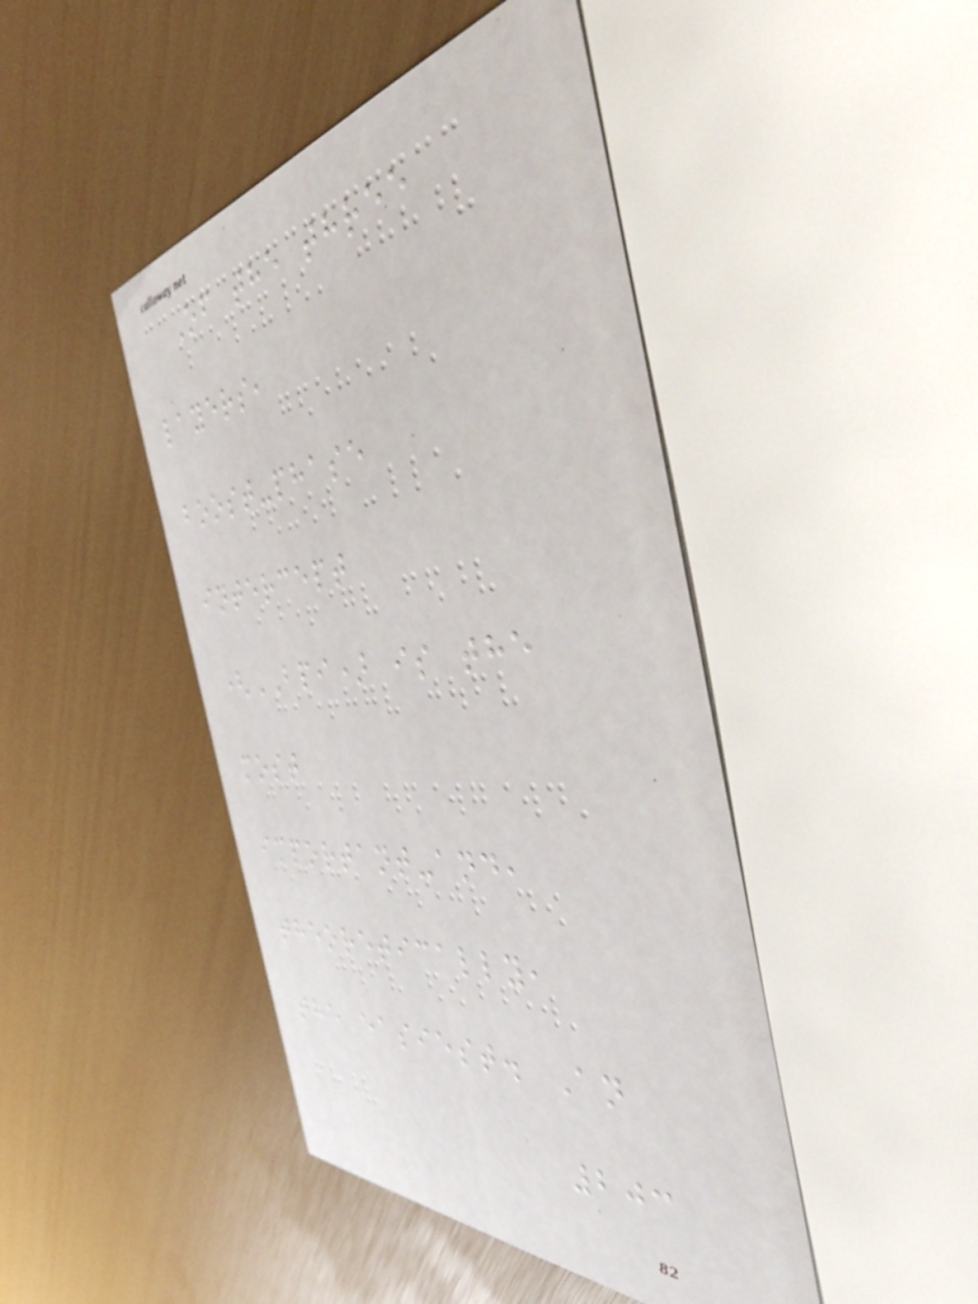Of the three
layers,
boost-phase
intercept
(BPI) is the
most
important-and,
theoretically,
the easiest. An
203
